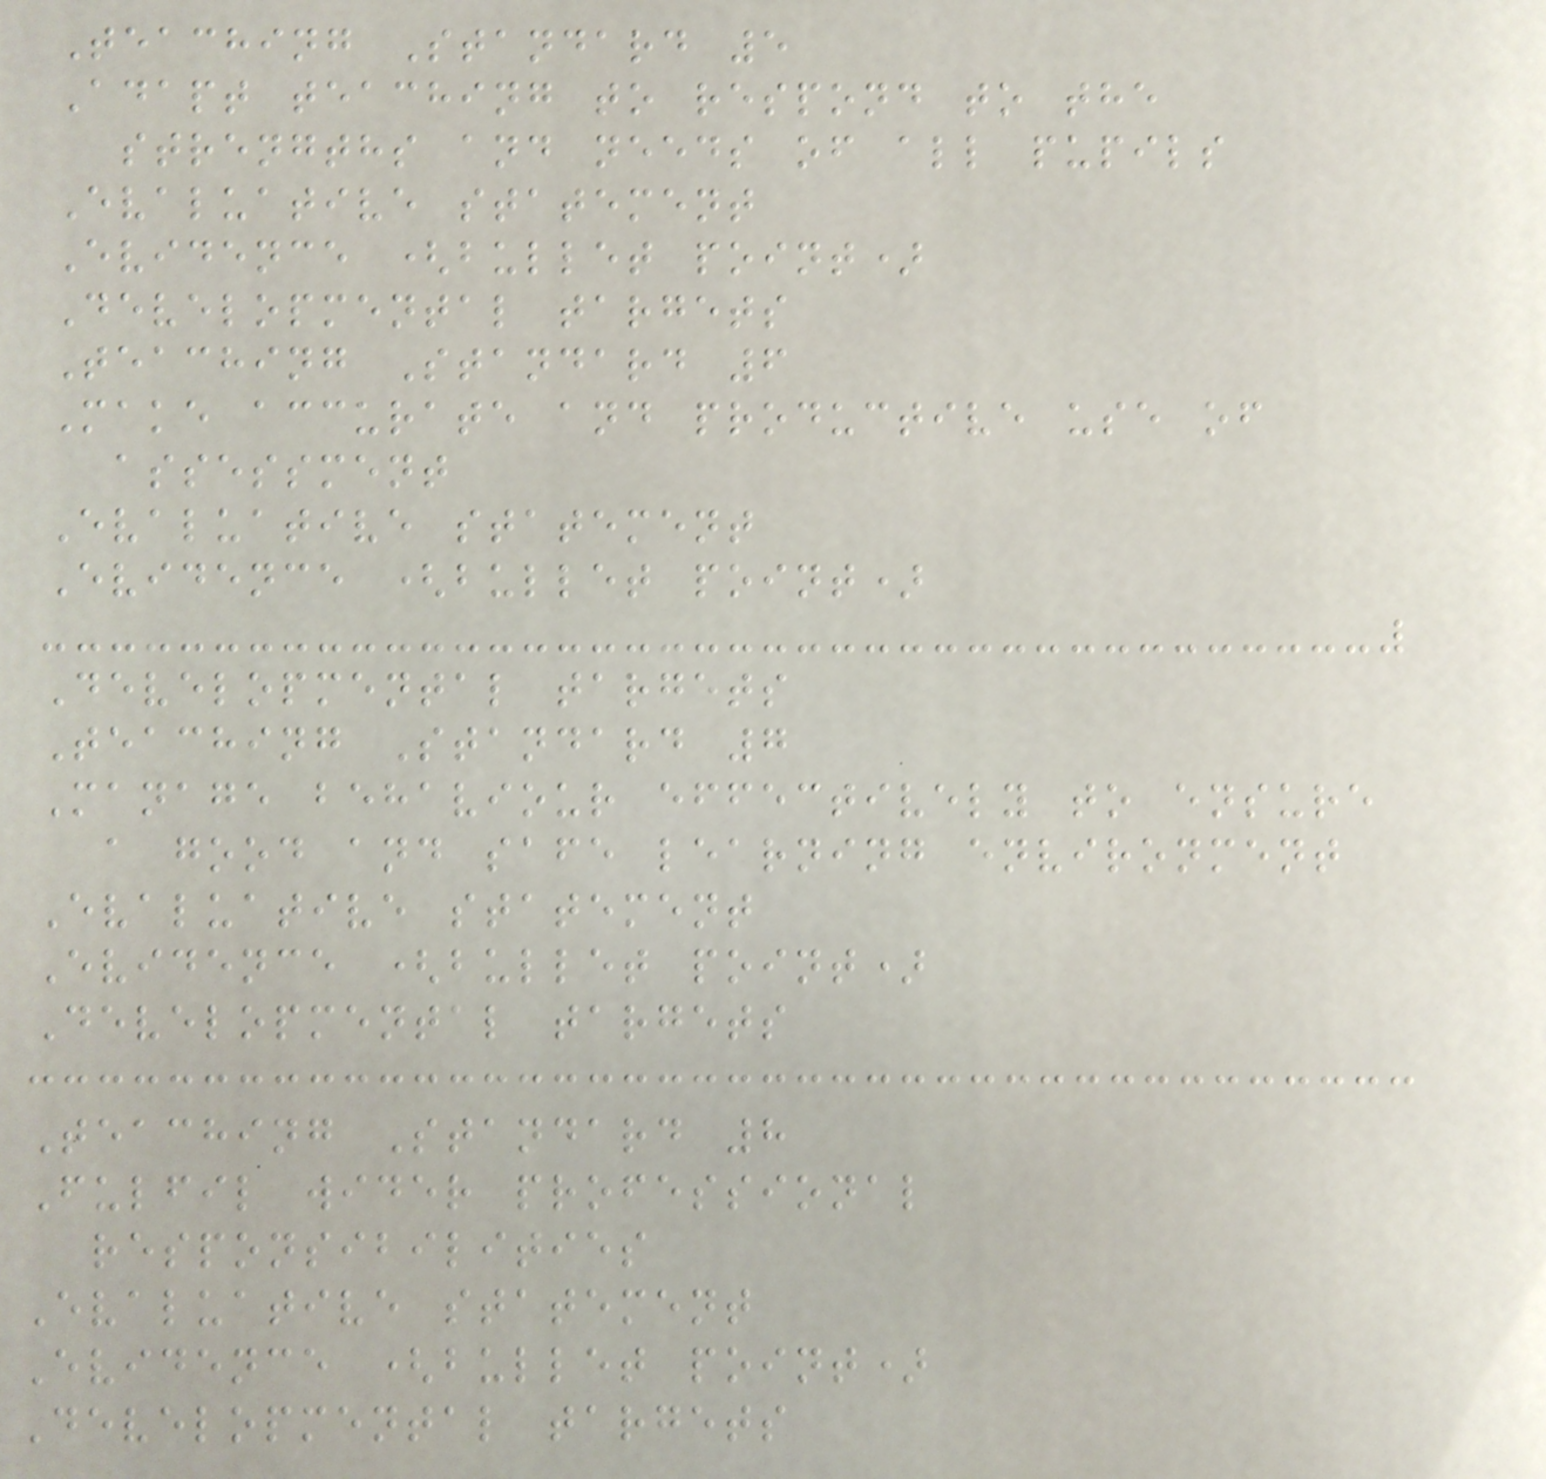Teaching Standard 5
Adapt teaching to respond to the
strengths and needs of all pupils
Evaluative statement
Evidence (bullet point)
Developmental targets
Teaching Standard 6
Make accurate and productive use of
assessment
Evaluative statement
Evidence (bullet point)
Developmental targets
Teaching Standard 7
Manage behaviour effectively to ensure
a good and safe learning environment
Evaluative statement
Evidence (bullet point)
Developmental targets
Teaching Standard 8
Fulfil wider professional
responsibilities
Evaluative statement
Evidence (bullet point)
Developmental targets
